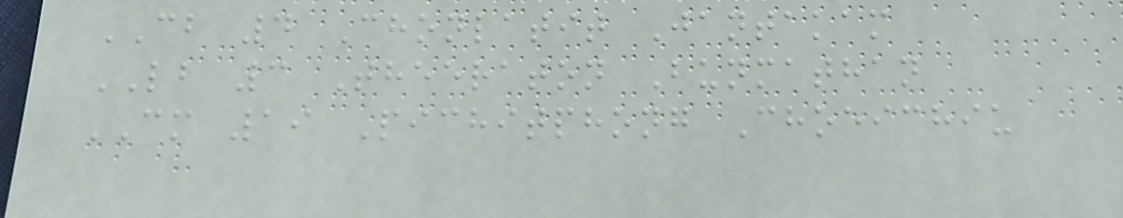CB 4 Chonlatit Jantakam
LB 3 Theeraton Bunmathan
CM 19 Pichitphong Choeichiu
